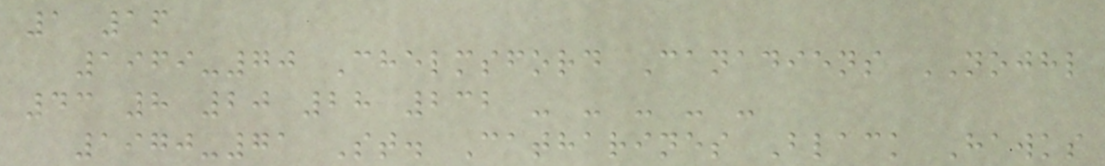1 16
1969-70 Chelmsford Canadiens NOJHL
43 8 20 28 232 - - - - -
1970-71 St. Catharines Black Hawks
